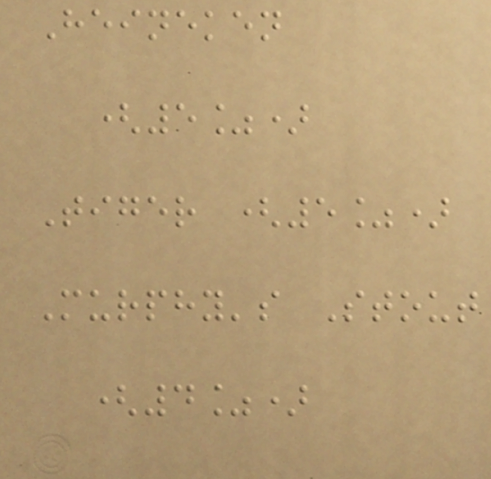Heineken
(5%)
Tiger (5%)
Murphy's Stout
(4%)
